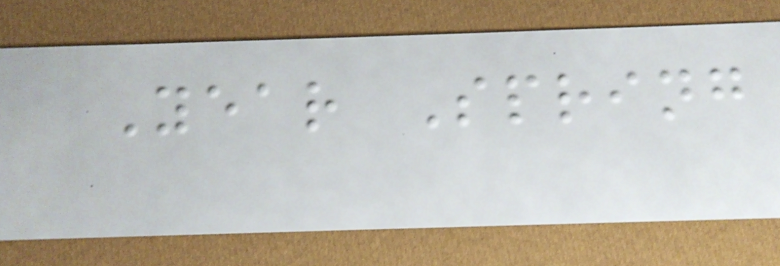Year Spring
